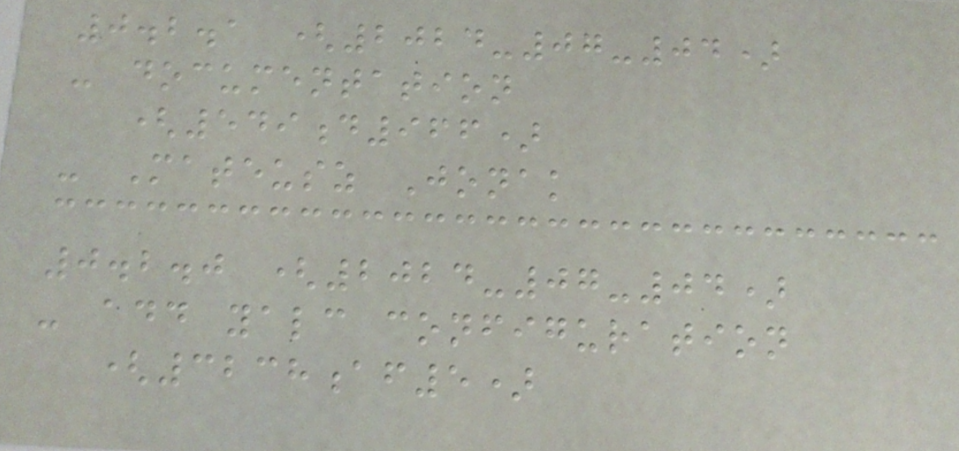0.2.1 (2024-07-04)
- documentation
(549d966)
- Mateusz Jonak
0.2.0 (2024-07-04)
- add yalc configuration
(3238af5)
